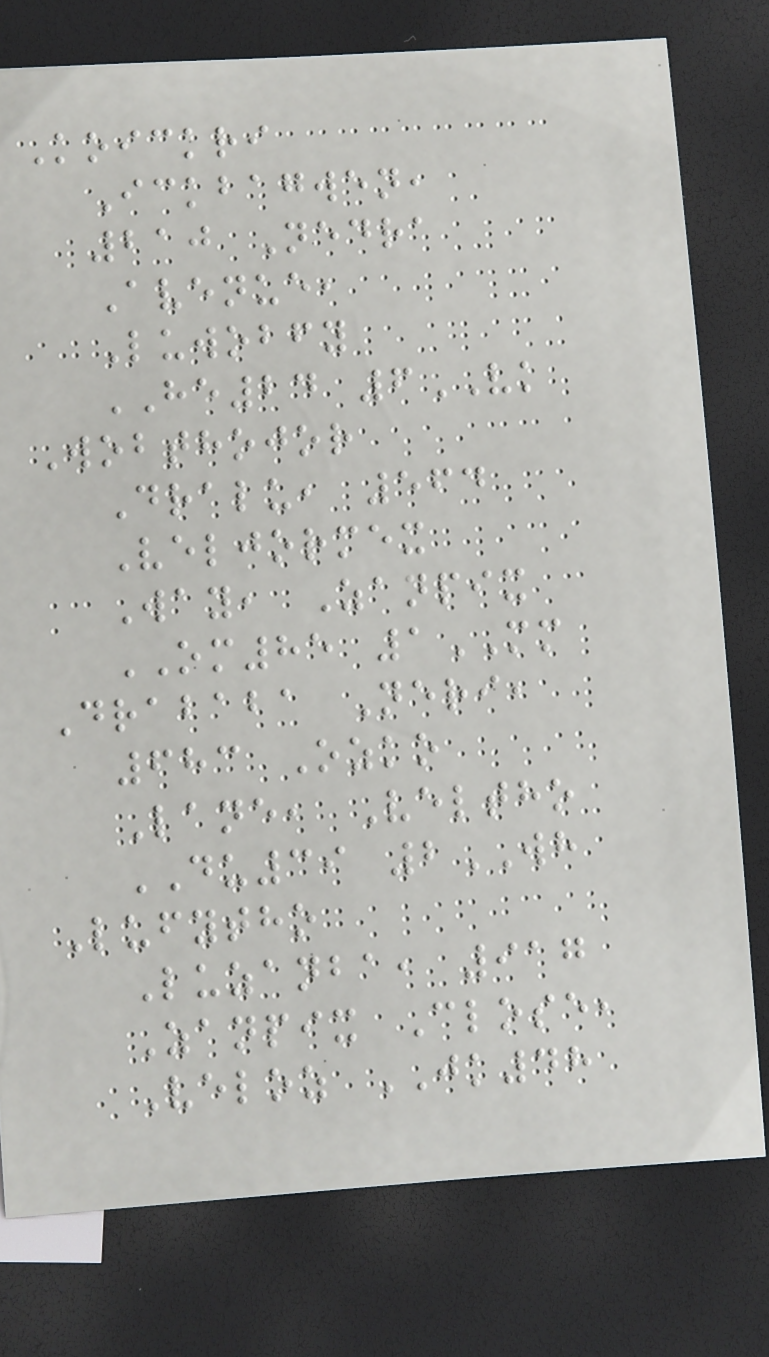Koickri
Ickbagwen,
210 Nedra
Avenue,
Luwobfy
HE24 6VK
Wobthojor
Dralu, 564
Veljormex
Way, Zanpix
OM85 1MM
Drababa Neri,
683 Ozko
Lane, Veltho
DU39 2WH
Lufytho
Luzanba, 917
Zanpix Close,
Veloz JK48
